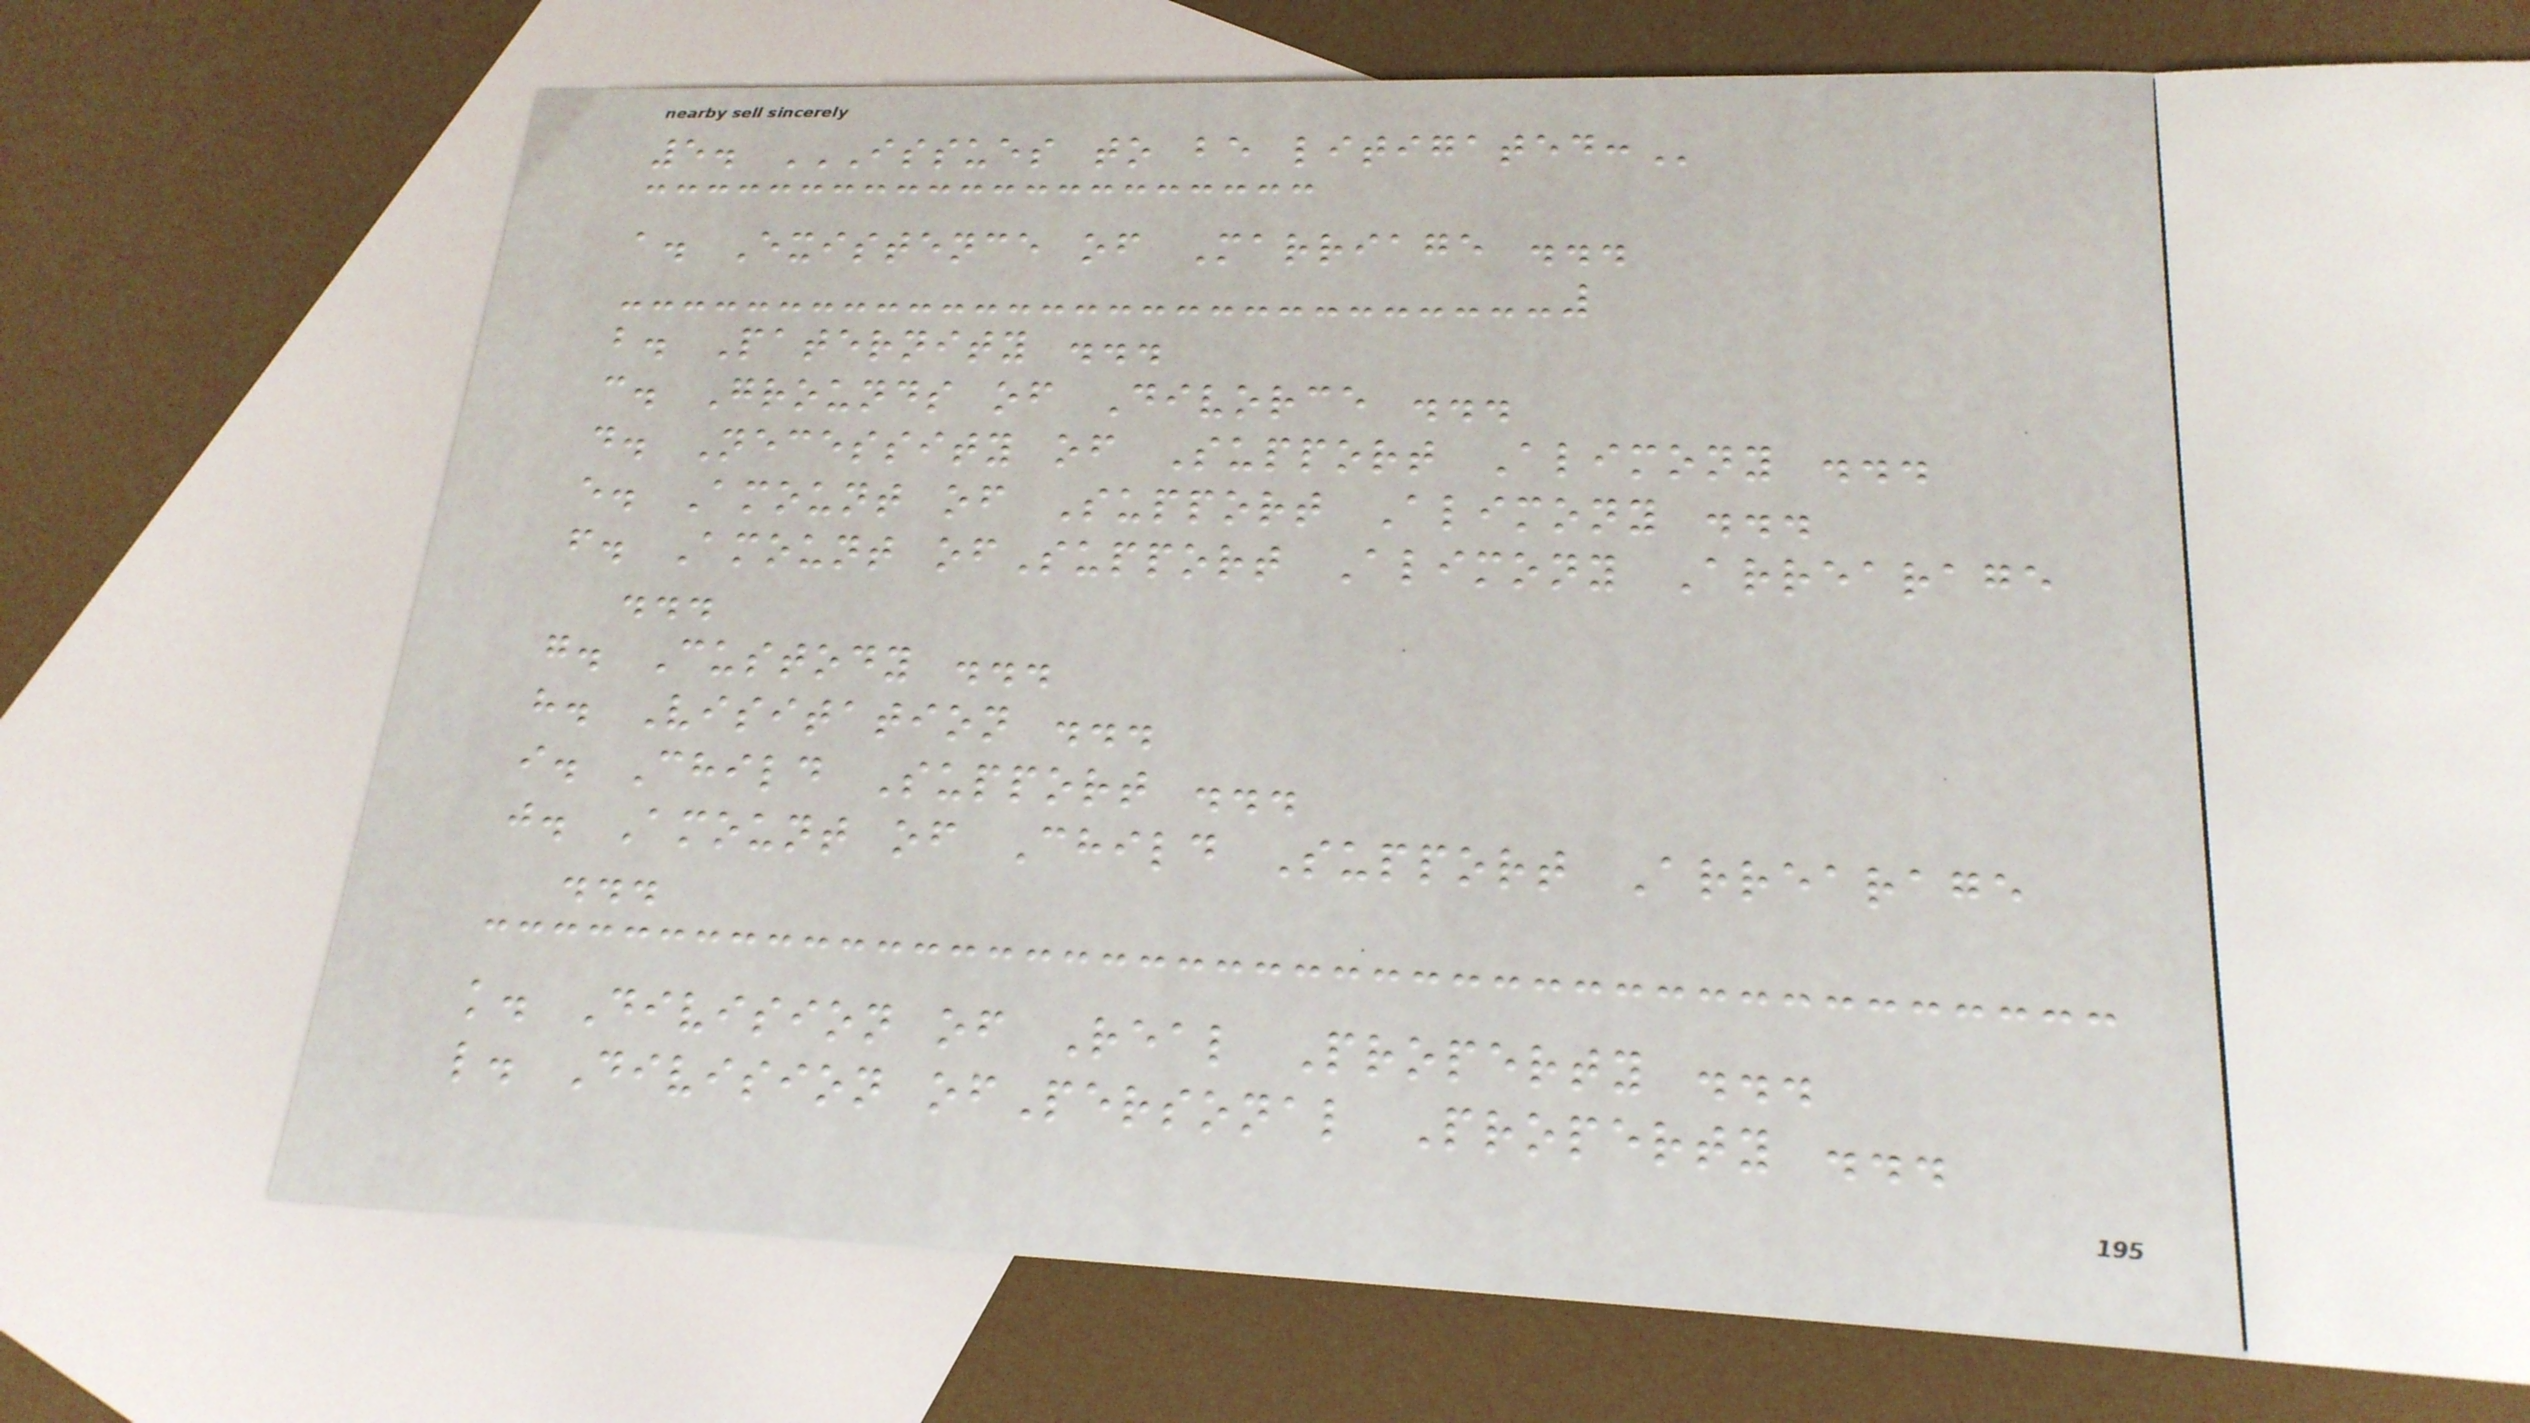5. ISSUES TO BE LITIGATED:
a. Existence of Marriage ...
b. Paternity ...
c. Grounds of Divorce ...
d. Necessity of Support Alimony ...
e. Amount of Support Alimony ...
f. Amount ofSupport Alimony Arrearage
...
g. Custody ...
h. Visitation ...
i. Child Support ...
j. Amount of Child Support Arrearage
...
k. Division of Real Property ...
l. Division ofPersonal Property ...
